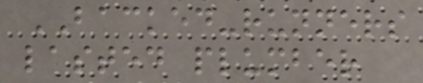BACKED-runners
lasted plumber
